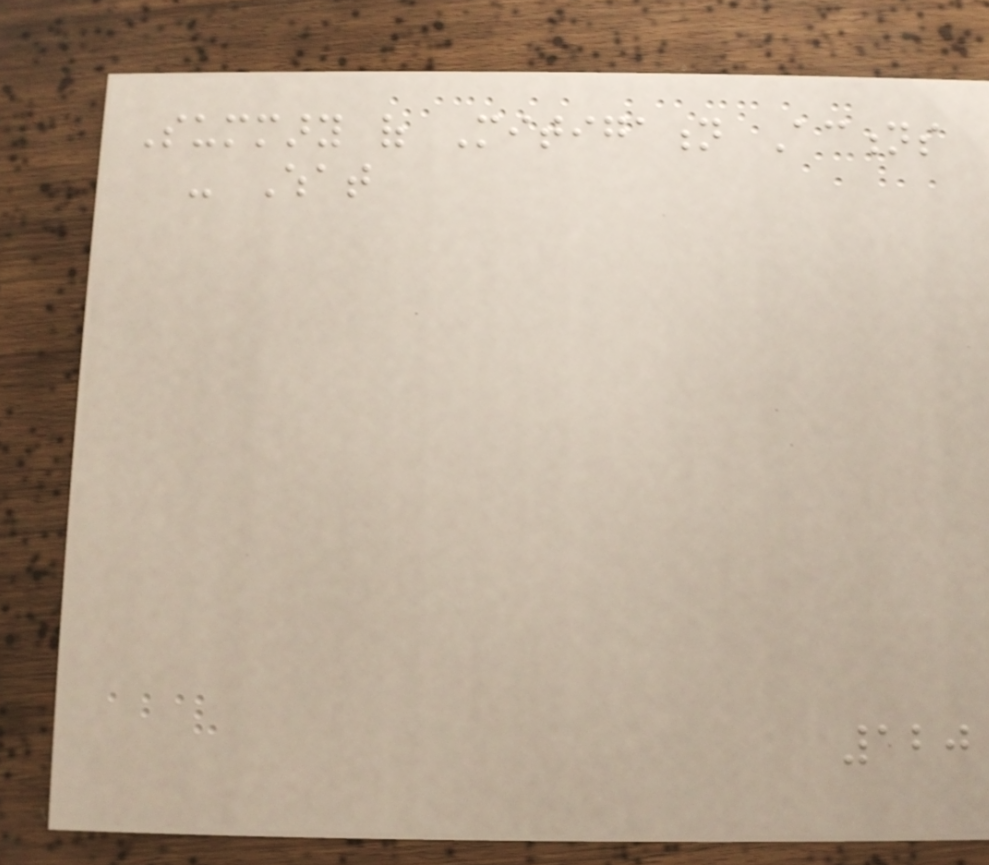Summary of Mitigation Actions
- What
120
